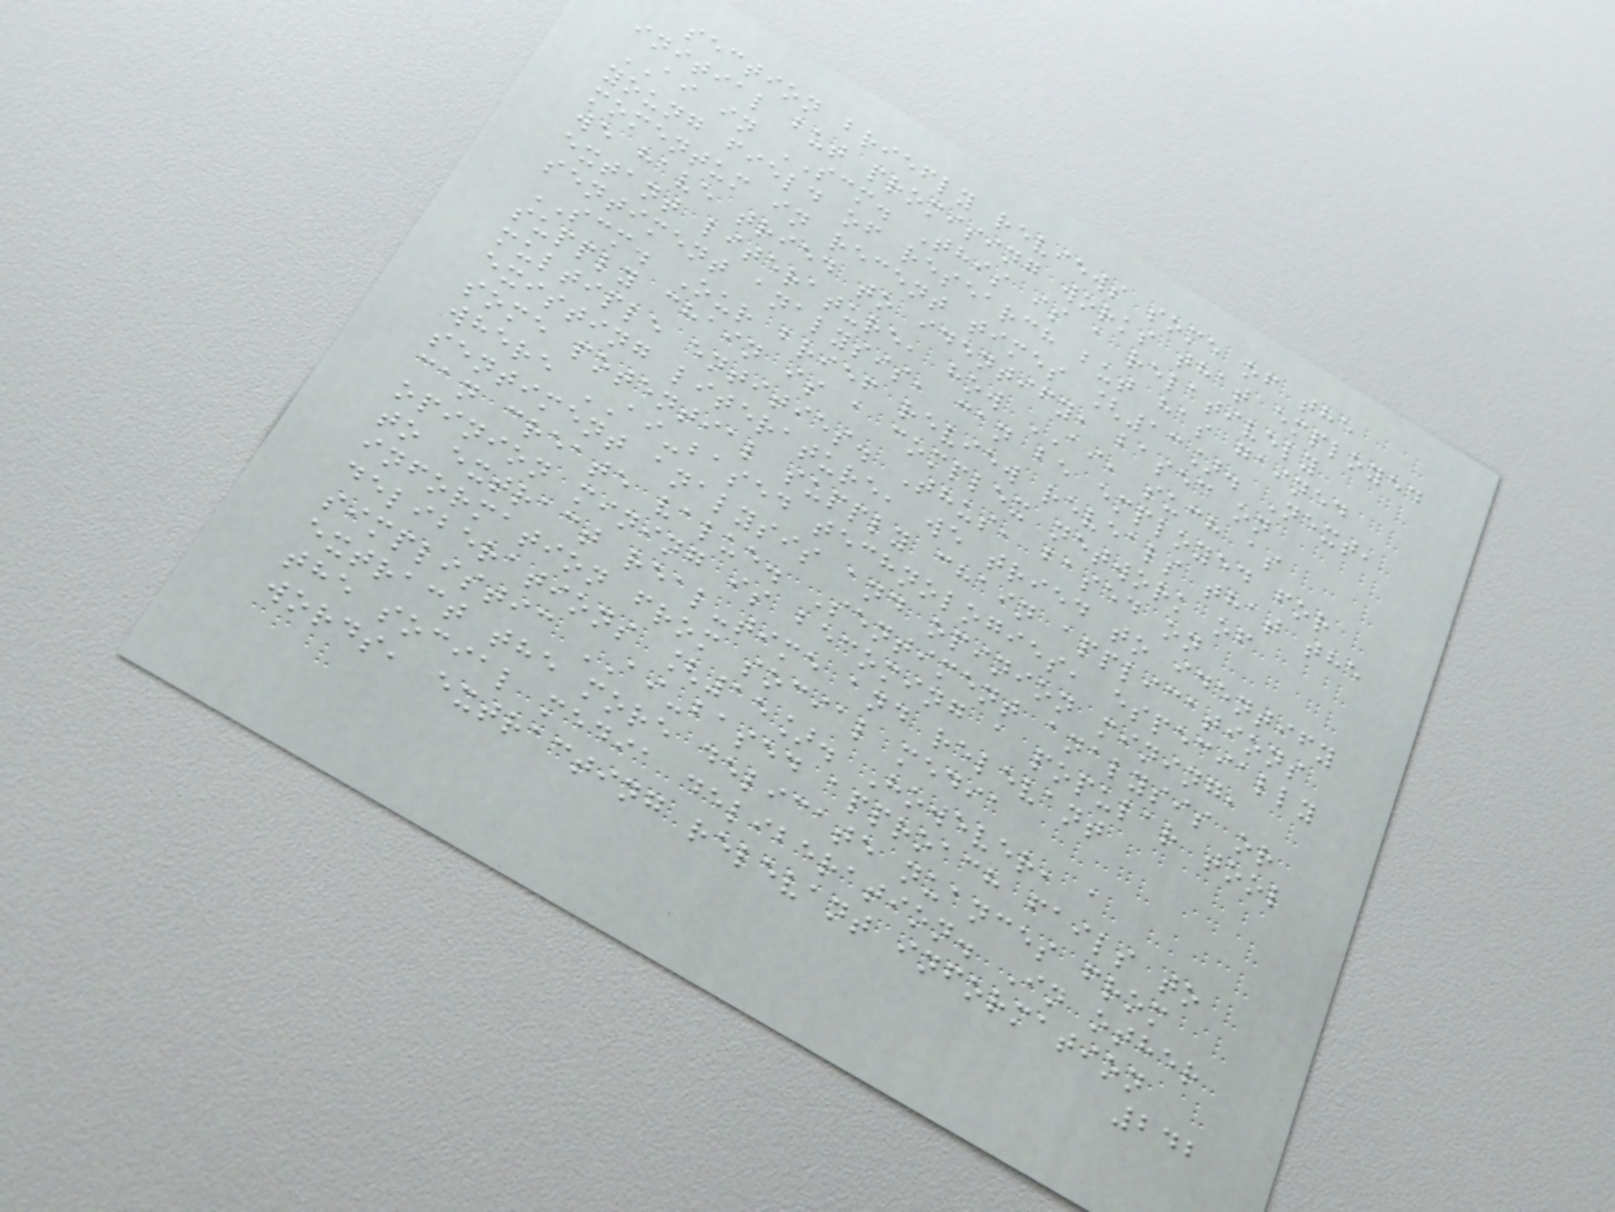section briefly reviews some of the
initial but promising works that employed
AI in SCM. This is a relatively
young field of research but has gained
momentum in recent times [13]. Next,
we have tried to identify, based on
extant literature, how AI, such as
sentiment analysis, can be employed for
SCM. Our brief review reveals that the
supply chain is a complex network of
multiple entities. Thus, based on
existing literature, we tried to identify
some potential supply chain applications
where AI-based technologies, especially
sentiment analysis and opinion mining,
can create value. Sentiment analysis or
opinion mining is becoming a popular tool
to extract real-time and relevant
information from social media
deliberations [15]. However, a
simplistic AI-based approach fails to
extract the more delicate nuances from
the social media deliberation. In other
words, extracting relevant information
242
